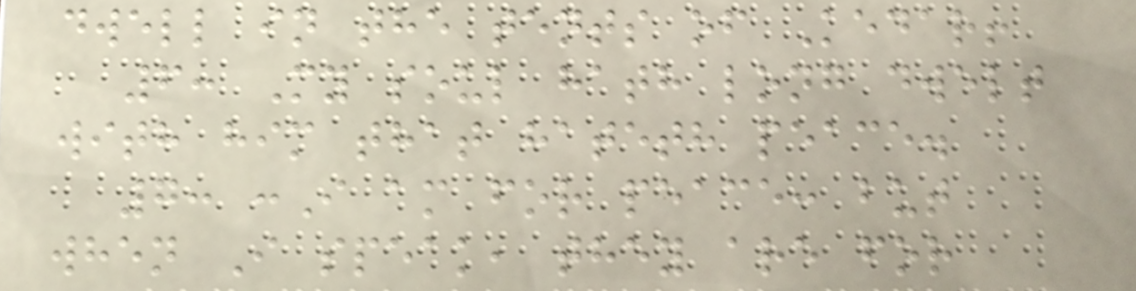dwell in the tents of Kedar!
6: My soul hath long dwelt
with him that hateth peace.
7: :I am for peace: but
when I speak, they are for
